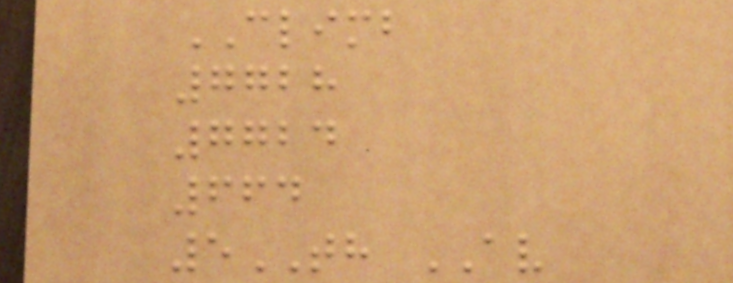CLIMB
7728
7724
664
5TH AV
